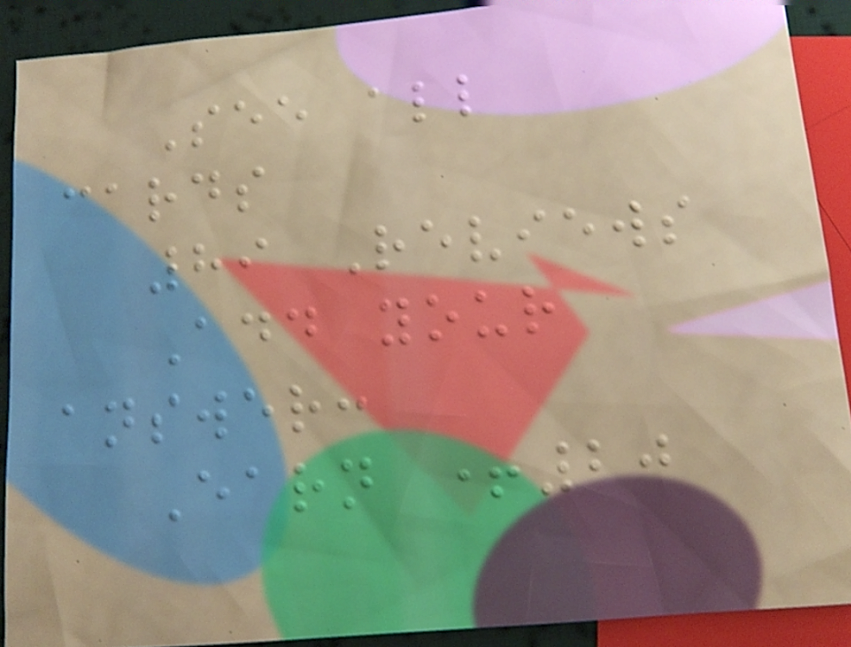See all
cards
89 Reviews
Add your
answer:
Earn +20
